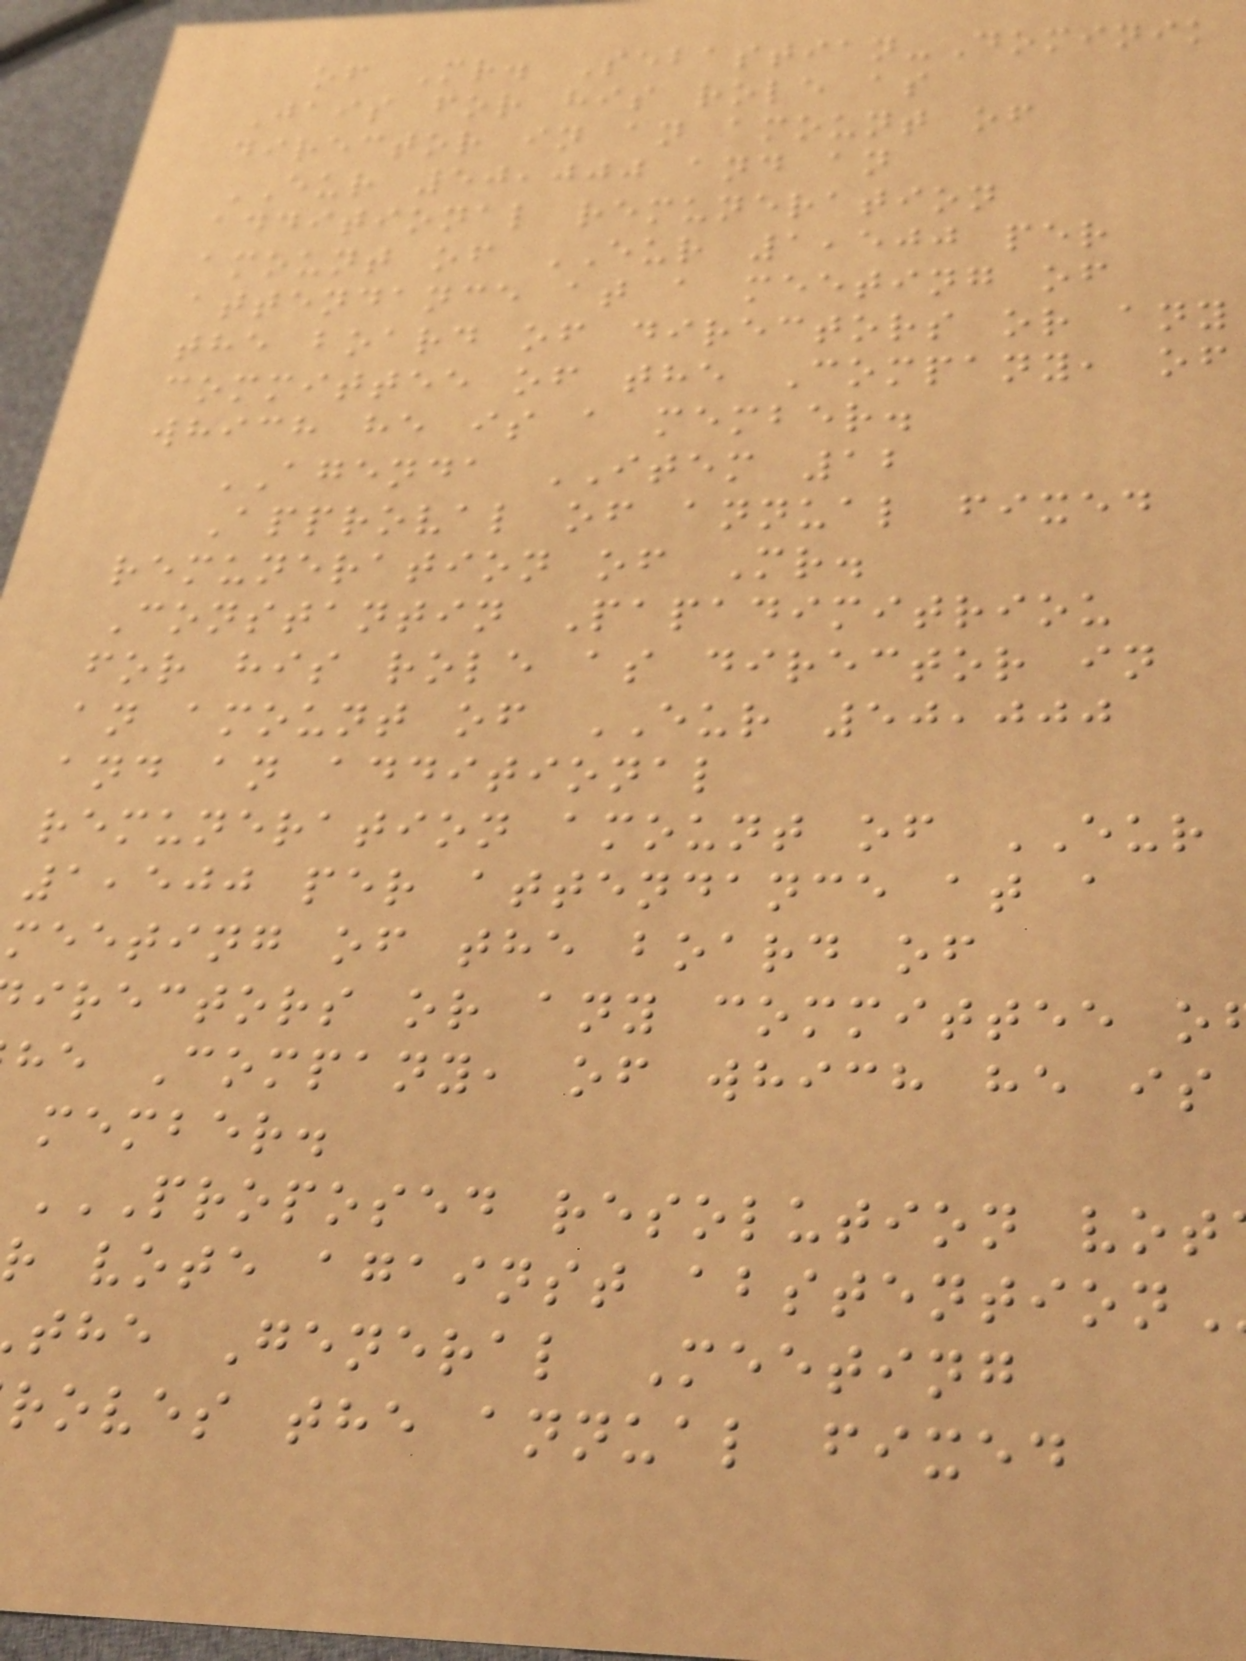of Mr. Sebastian-Dominik
Jais for his role as
director in an amount of
EUR 50,000 and an
additional remuneration
amount of EUR 1,500 per
attendance at a meeting of
the board of directors or any
committee of the Company, of
which he is a member.
AGENDA ITEM 12
Approval of annual fixed
remuneration of Mr.
Constantin Papadimitriou
for his role as director in
an amount of EUR 50,000
and an additional
remuneration amount of EUR
1,500 per attendance at a
meeting of the board of
irectors or any committee o
he Company, of which he is
member.
r vote against
the General Meeting
roves the annual fixed
